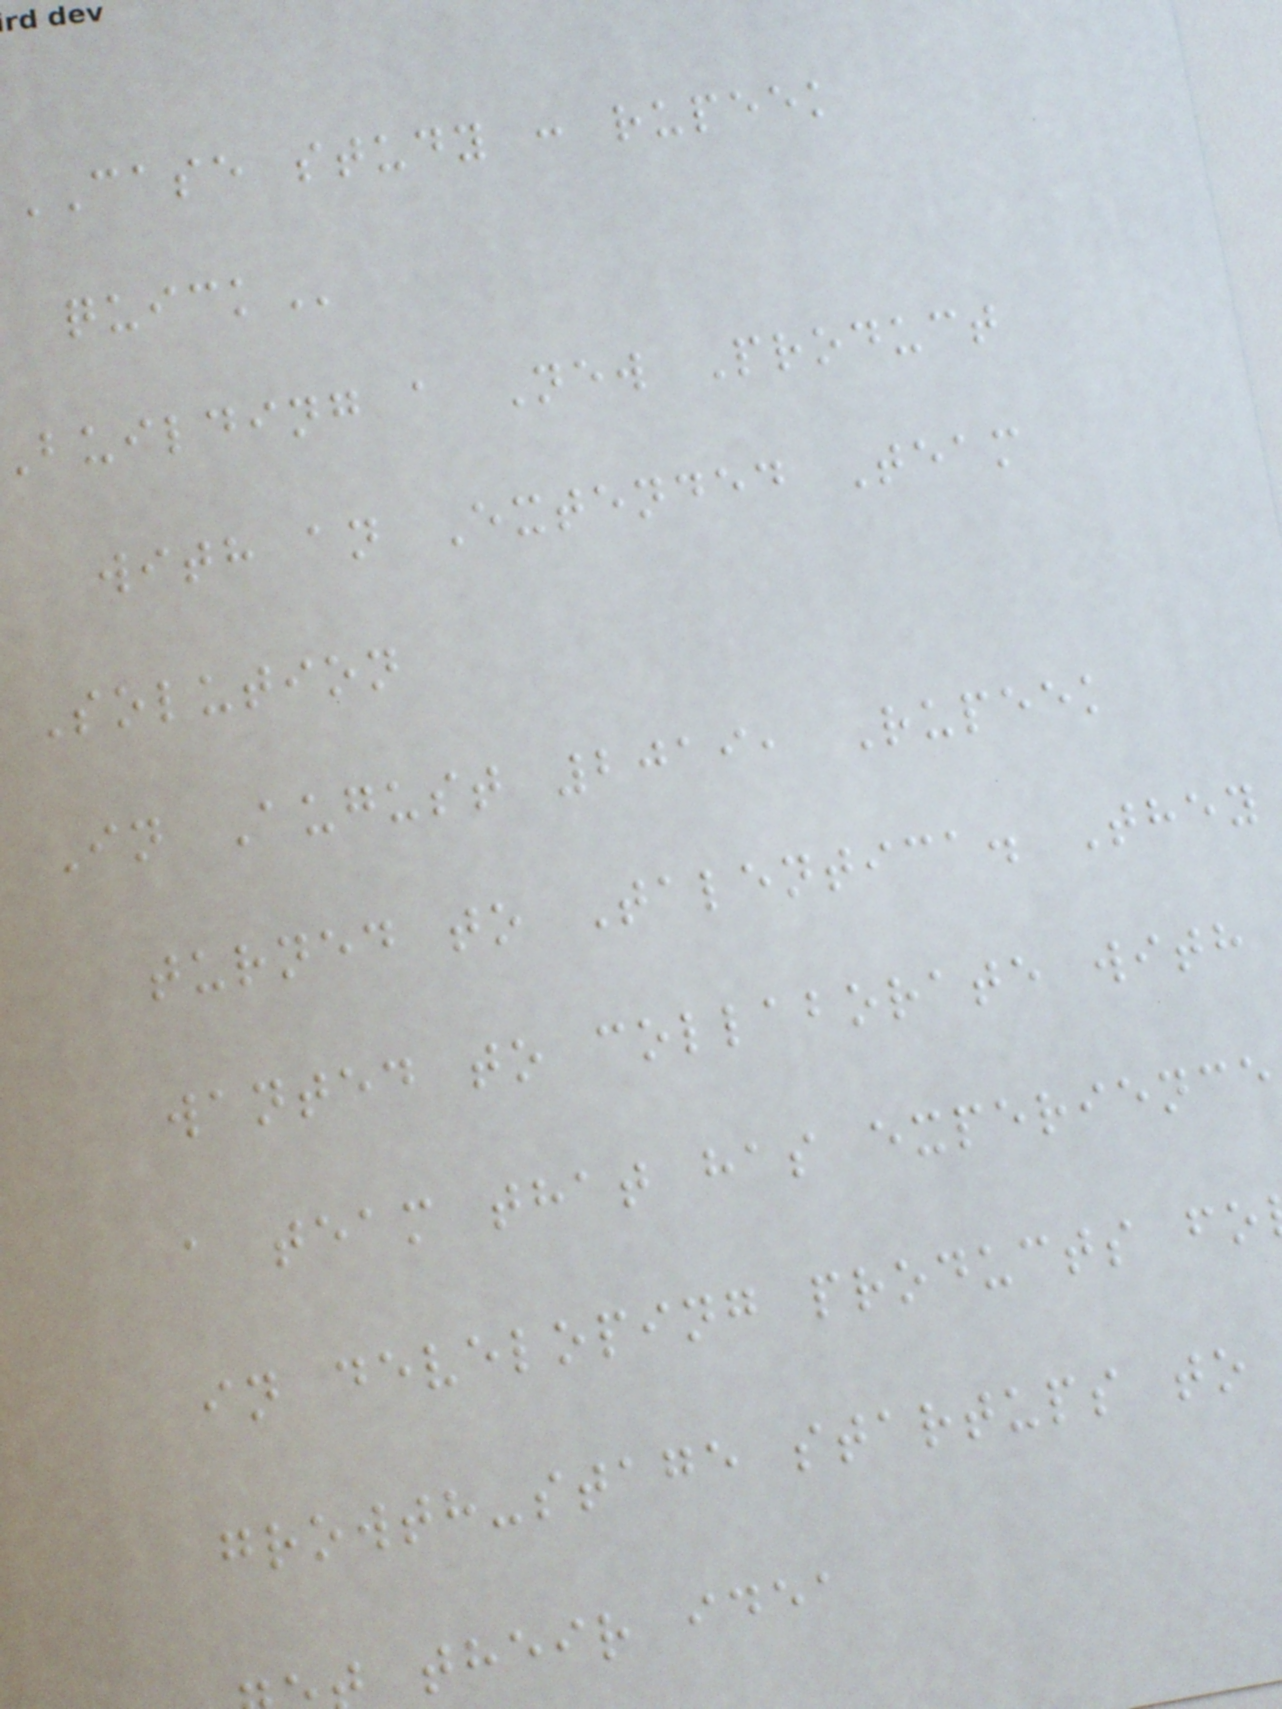CASE study : rupeek
building a New Product
with an Extended Team
Solution
In August 2019, Rupeek
turned to Talentica. They
wanted to collaborate with
a team that has experience
in developing products fo
growth-stage startups to
their idea
